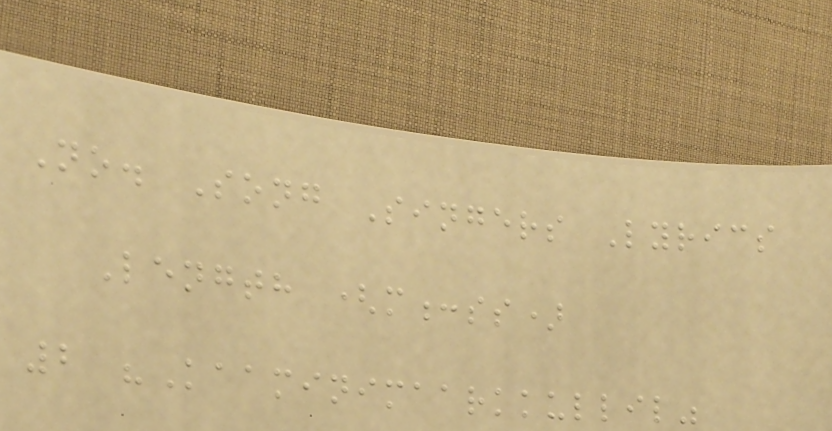No. Song Singers Lyrics
Length (m:ss)
2 "Kaaminimaarkkullil"
